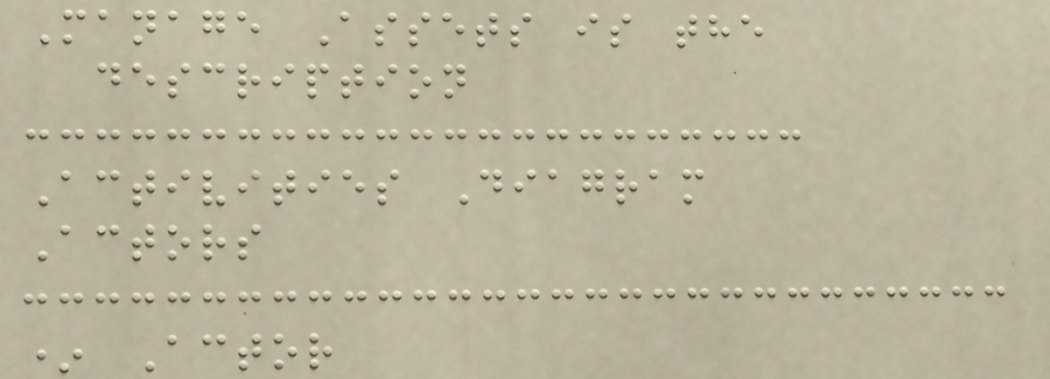Manage Assets is the
description
Activities Diagram
Actors
* Actor
